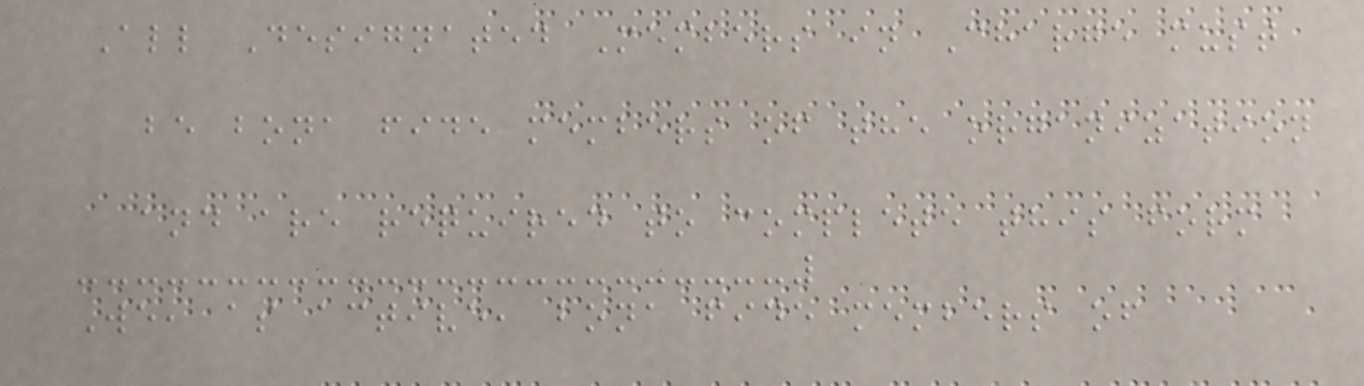All Designated Members in Charge must
be bona fide members of the organization
and are required to complete this form
We, as active, bona fide members of
